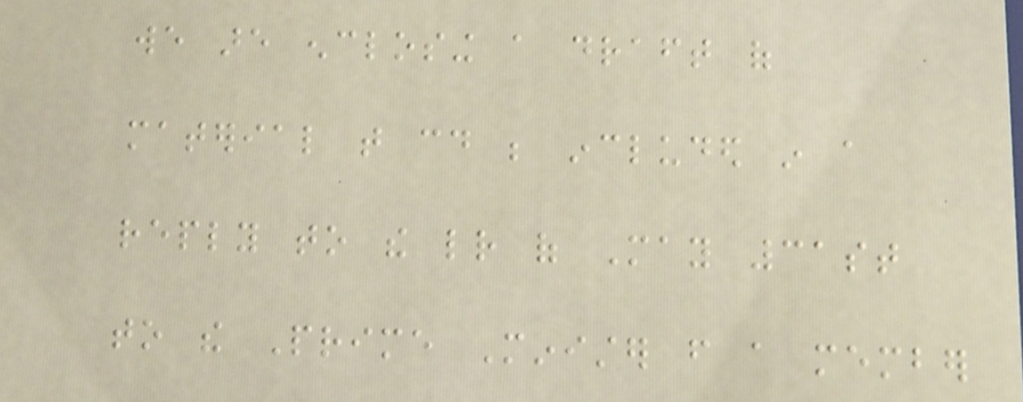we are enclosing a draft of
material that could be included in a
reply to the letter of May 31st
to the Prime Minister from a member
